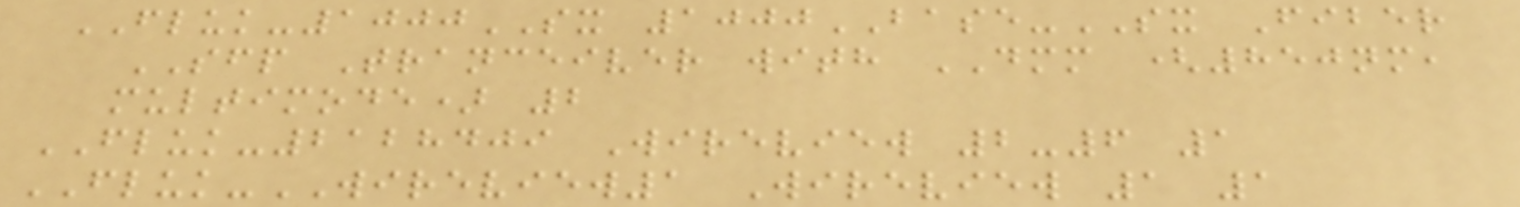FLUK-1000SX 1000BASE-SX Fiber
SFP Tranceiver with DMM (850nm,
multimode) 2
FLUK-2128409 Wireview 2-6 1
FLUK-WIREVIEW1 Wireview 1 1
